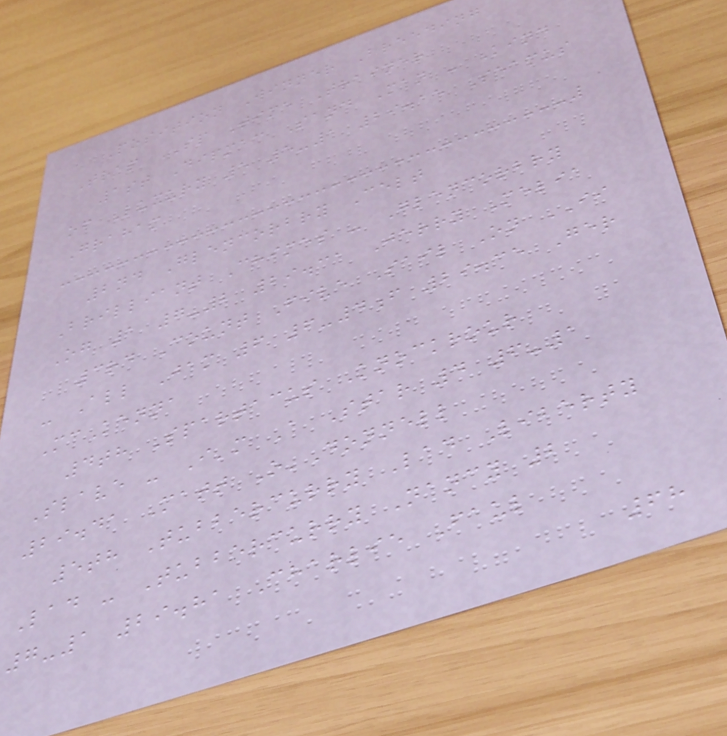Position Winner Breeding
Trap SP Time Trainer
1st Dipmac Sand Man - Kind
of Luxury 5 5-1 29.15 Seamus
Graham
2nd Glencorbry Celt
Brilliant Chimes - Glencorbry
Og 1 7-2 29.31 Jerry Melia
3rd Count Five Sail On II
- All Jam 6 6-4f 29.35 Ger
McKenna
4th Spartacus Knockrour
Slave - I'm A Star 4 6-1
29.41 Matt O'Donnell
5th Tubbercurry Lad Liberty
Lad - Tubbercurry Nancy 2
7-1 29.81 Charlie Faul
68
